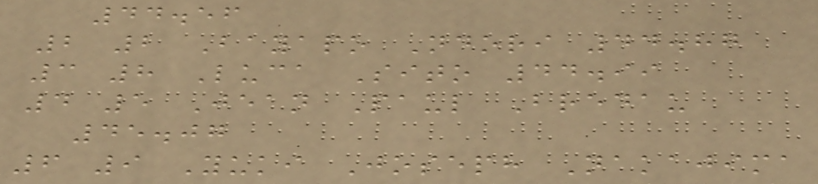44.56
2 2 Bayapo Ndori 44.87
3 8 Luca Sito 44.99
4 5 Jean Paul Bredau
45.07
6 9 Yuki Joseph Nakajima
